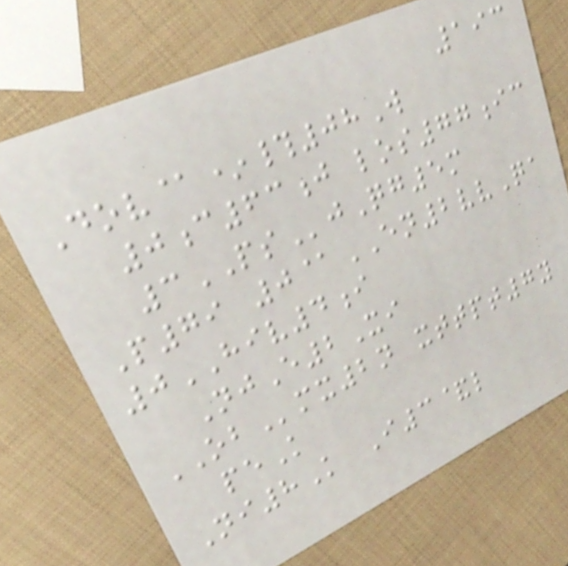193
Dov@*#08W
0c63j los77ic
3PSjQg5m
P79 0@EN2vvQa
0HIV4i
NjE2Xi
OBmx2n xttpt7y
peK
Ni8K I3&l
